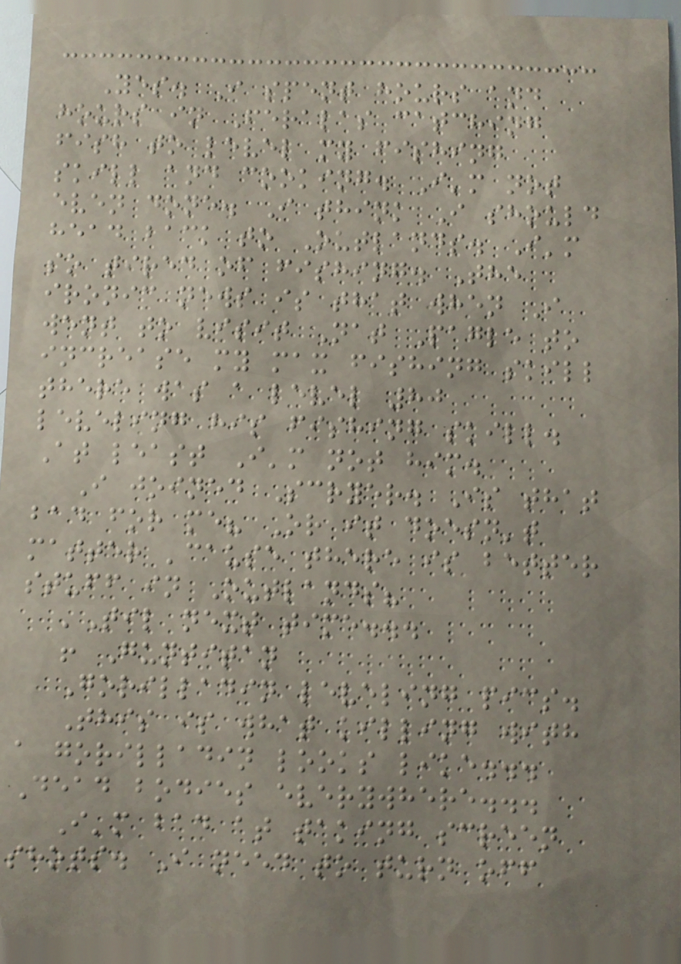Yes. I spent hours and
hours in Feralas catching
fish to level my fishing
skill and cooking. I'm not
even done. I think I should
head back to Outlands. I'm
so tired of fishing. The
ironic news is that when I
went to visit Nat Pagle to
increase my max fishing skill
there was a level 80
leveling his fishing skill.
At least I'm not him.
I joined Scryer. Is that
bad for me? Or it doesn't
matter 'cause there is better
stuff in Outlands?
'Til next time...
! Guntitan
Gorilladin leveling pics.
This is what killing with
a gorilladin looks like...
Dead bodies everywhere...
I'm bad at taking screen
shots. I need to turn off
